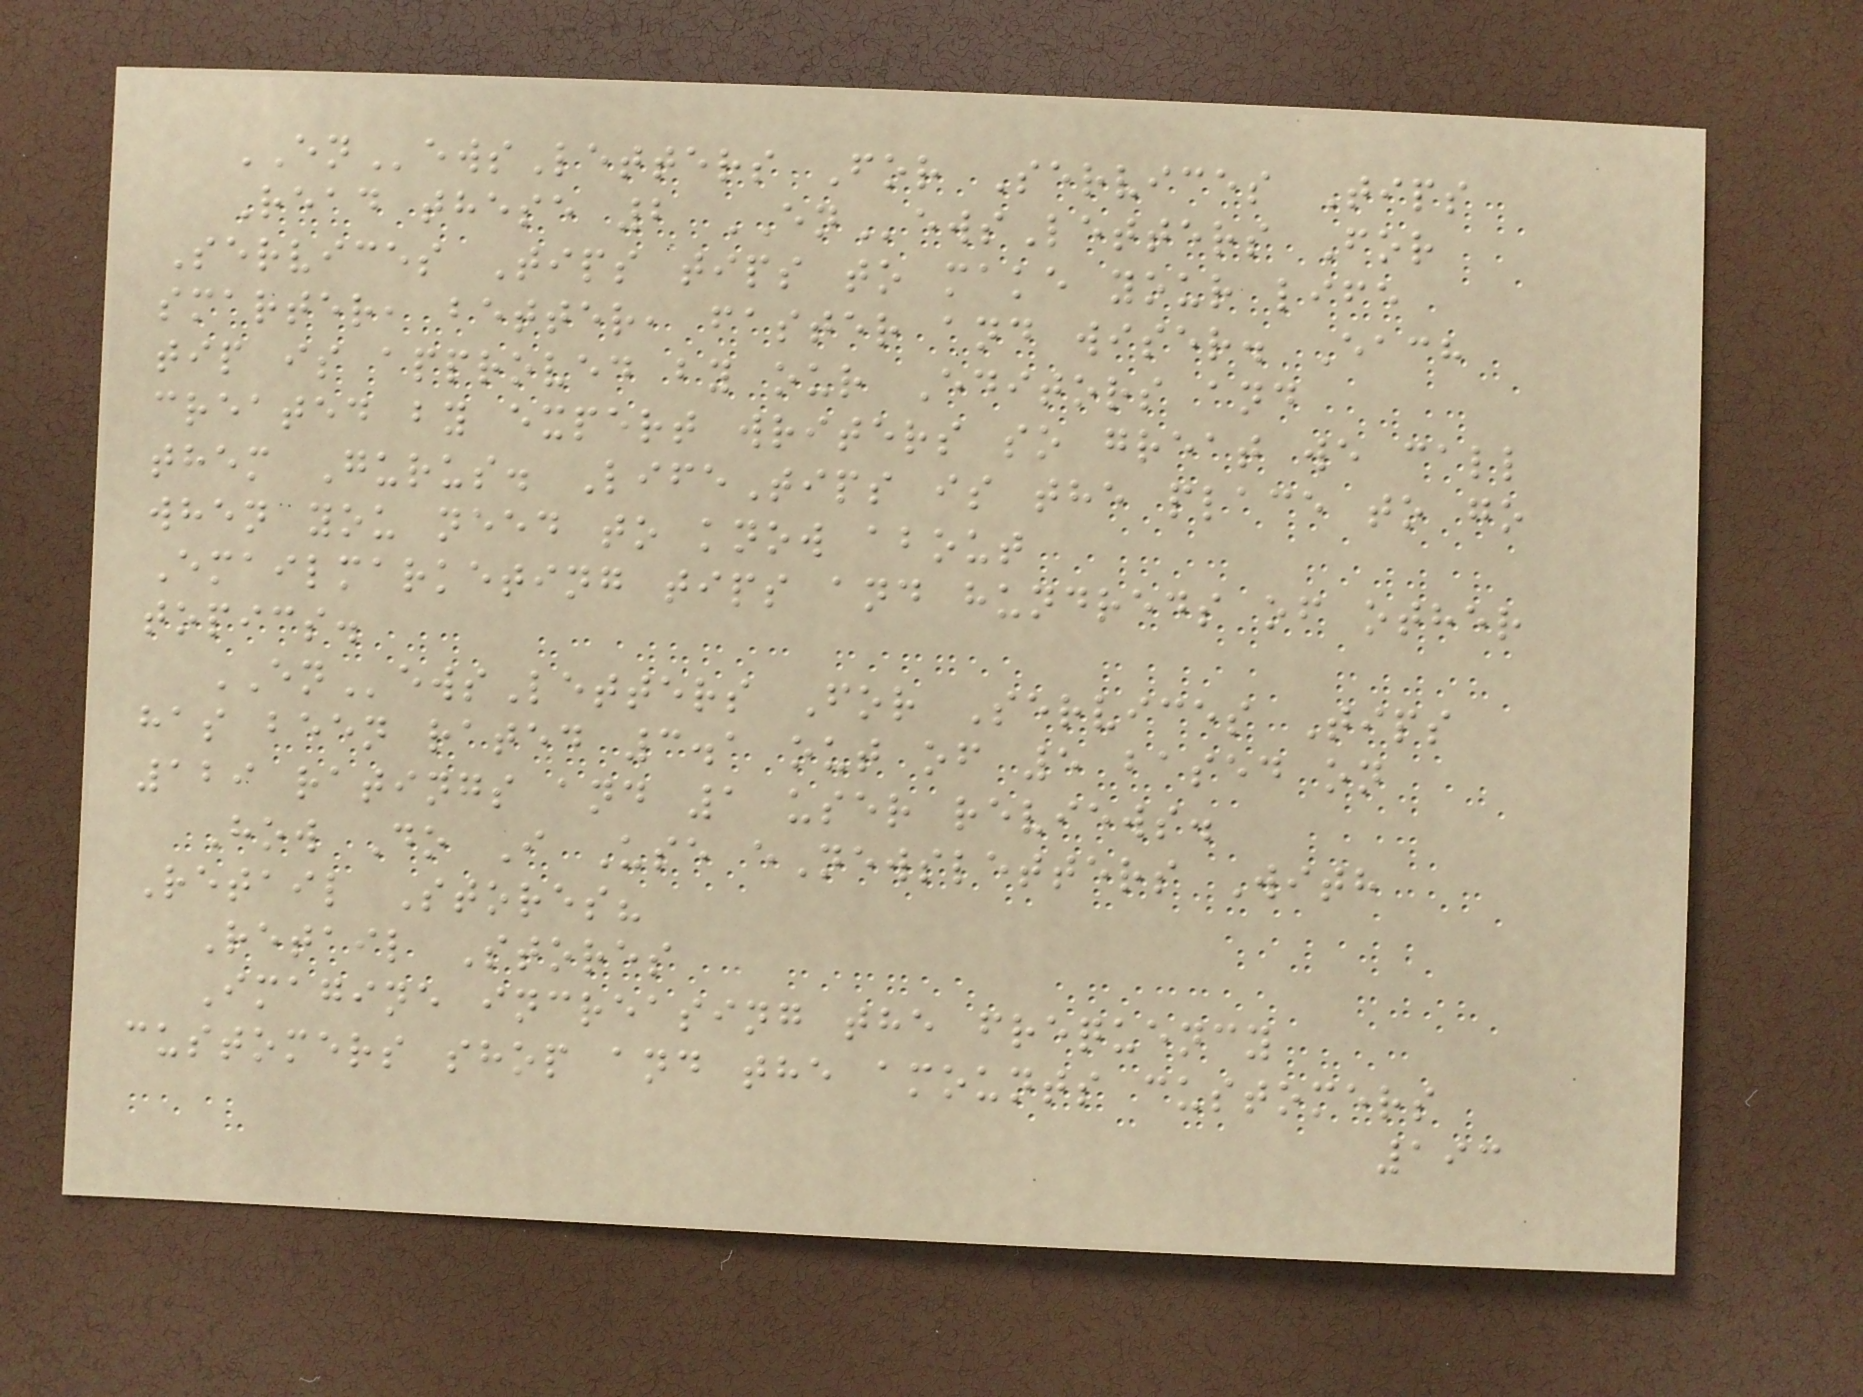ENewsLetters For Services Tips
Read these 2 ENewsLetters For
Services Tips tips to make your life
smarter, better, faster and wiser. Each
tip is approved by our Editors and
created by expert writers so great we call
them Gurus. LifeTips is the place to go
when you need to know about
Emailmarketing tips and hundreds of other
topics.
ENewsLetters For Services Tips
has been rated 3.1 out of 5 based on
129 ratings and 1 user reviews.
How Do I Use eNewsletters With
Retail Stores?
Retail Stores
Imagine increasing the frequency
customers shop and the amounts customers
193
